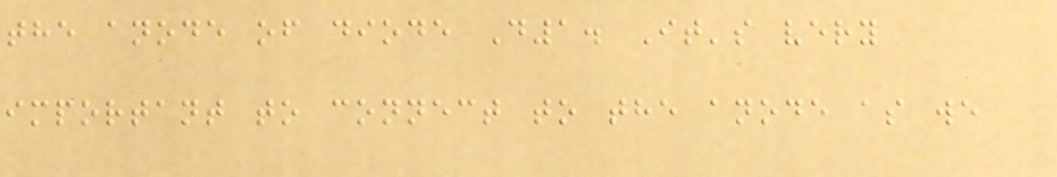the anode of diode D1. It's very
important to connect to the anode as we
